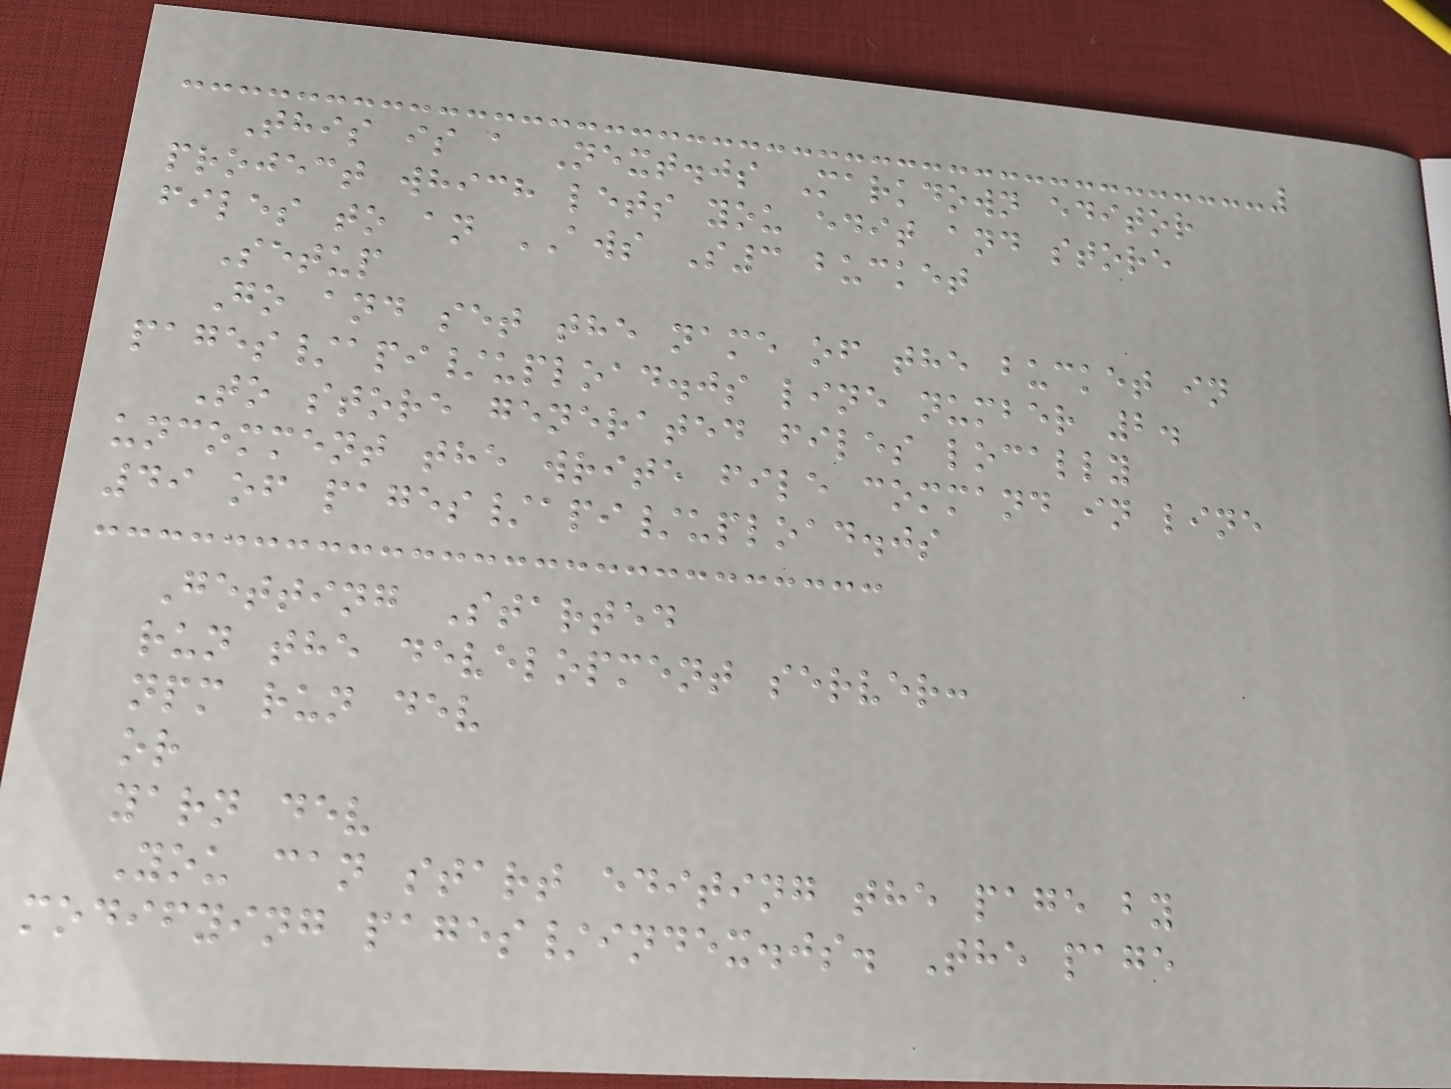This is a Next.js Markdown editor
project which lets you edit and store
files to an AWS S3 bucket
Setup
Go and set the name of the bucket in
pages/api/upload.js line number 2.
To store generated files locally
uncomment the write file command in line
49 of pages/api/upload.js
Getting Started
run the development server:
npm run dev
or
yarn dev
You can start editing the page by
modifying pages/index.js. The page
